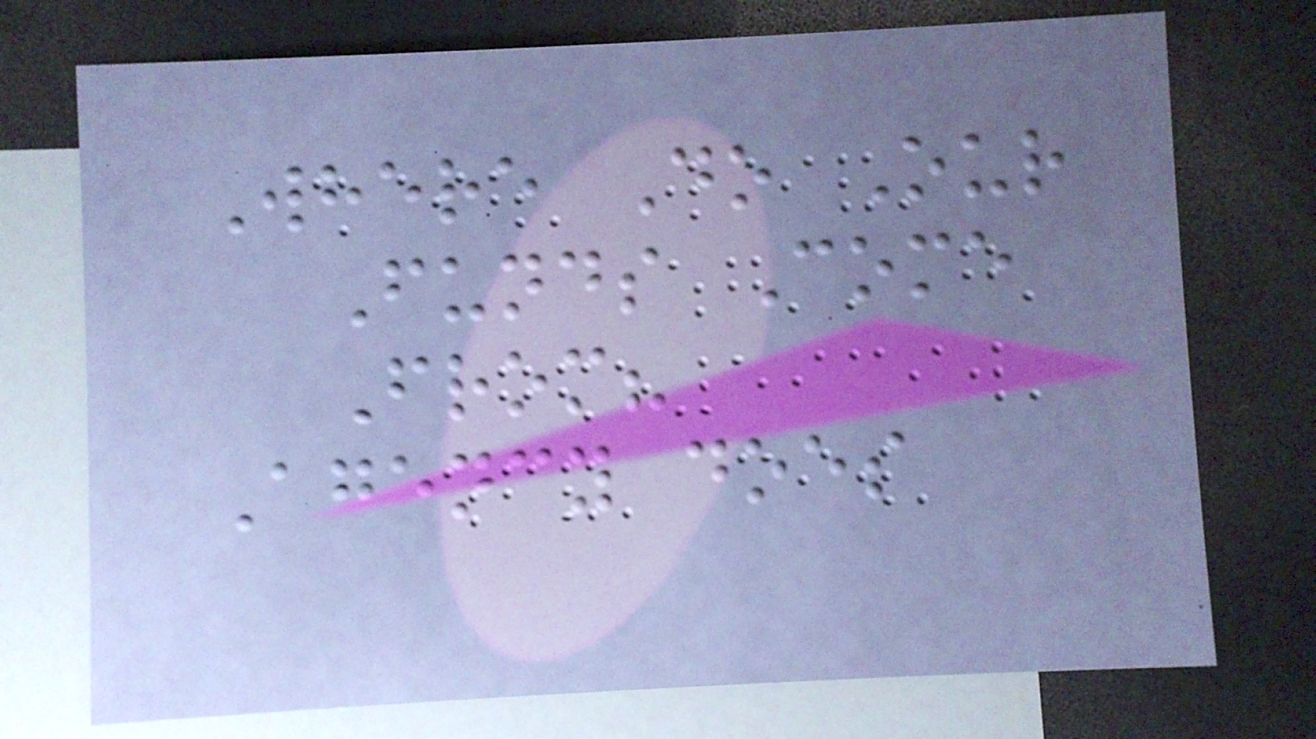Where Do Our
Funds Come
From?
Agency does
